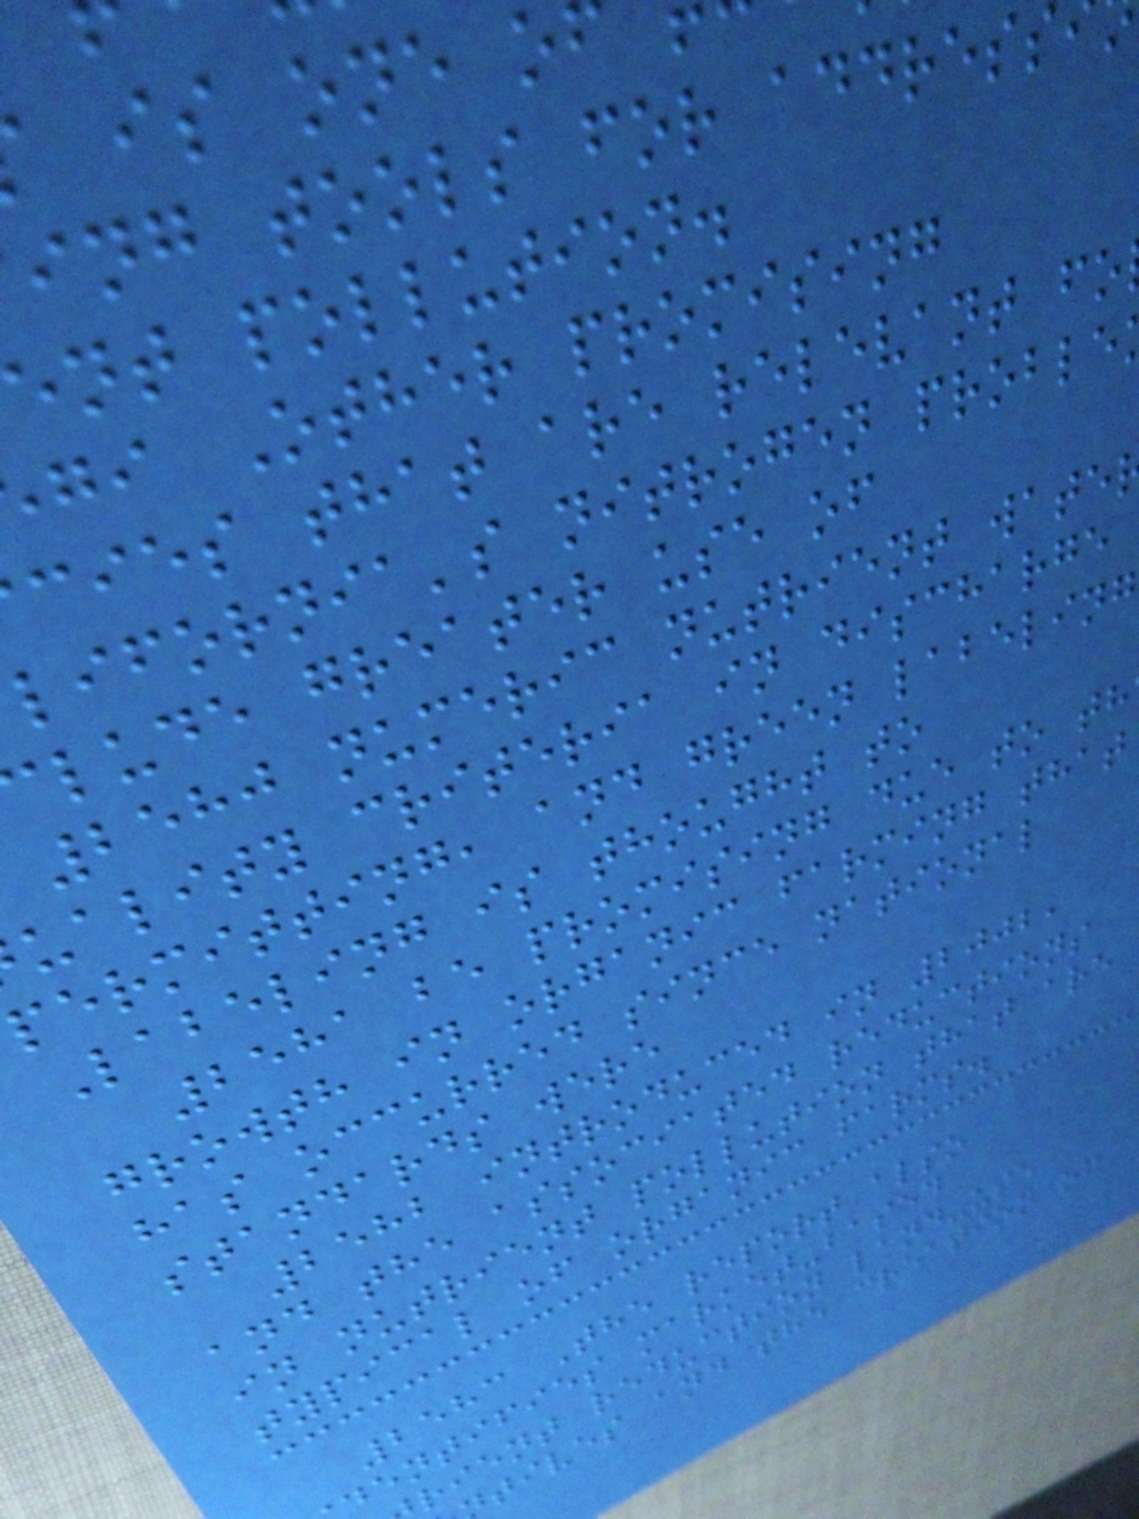is one o
ing tools for address
ent pollution.
gi Other promising
cies that are relevant fo
lifornia's nitrogen proble
lude greater use of
2580 numeric nutrient wate
uality criteria in discharge
permitting, and green labeling
Labeling is thought to
2581 be promising due to th
growth in organic farming that
has occurred since national
standards were
2582 introduced in 2002,
and the associated reductions
in nutrient pollution that are
typical of organic farms.
2583 The report also
entifies market-based
rient reduction land-use
tives and the creation of
